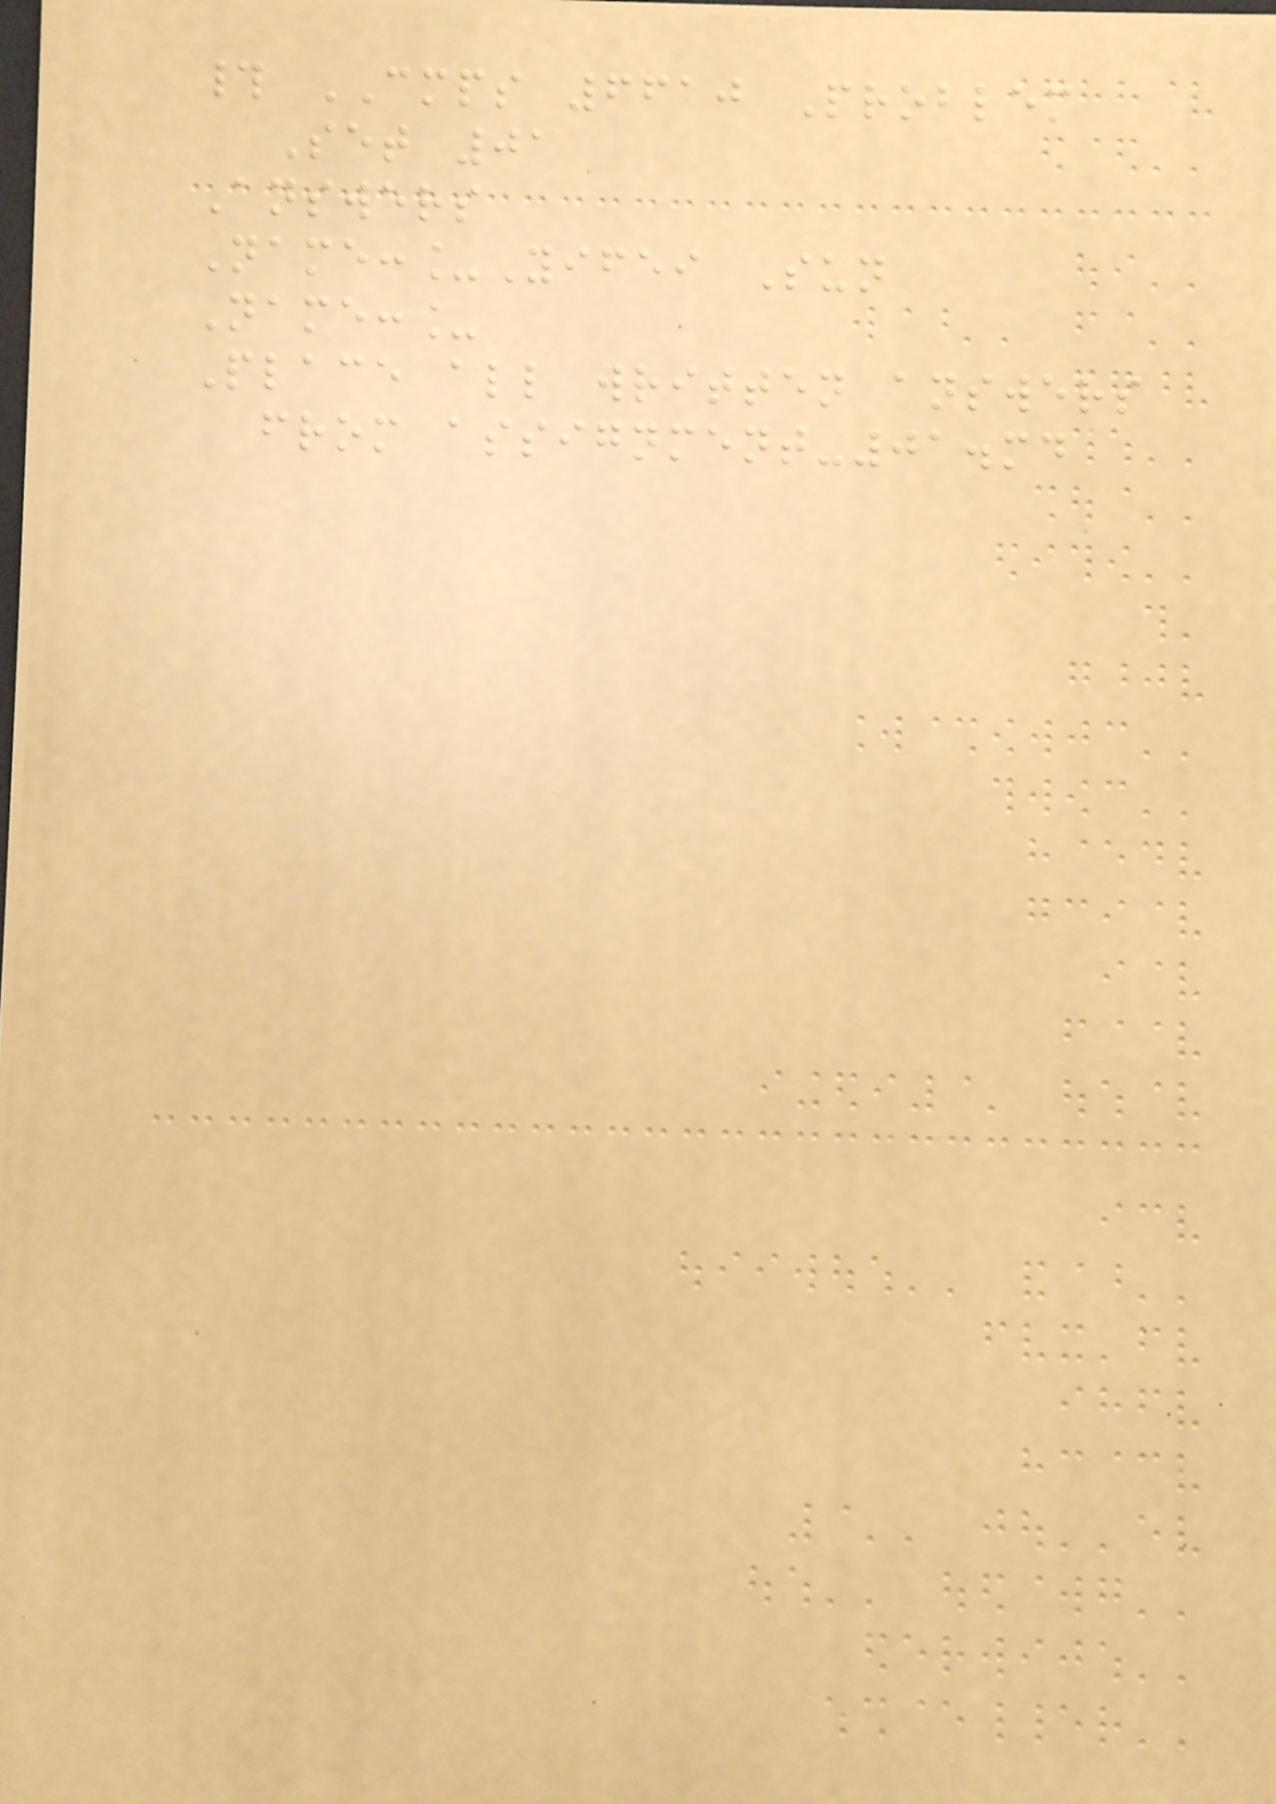# CMPS 6610 Problem
Set 01
Answers
Name:_Yifei Sun
Name:_
Place all written answers
from assignment-01.md
